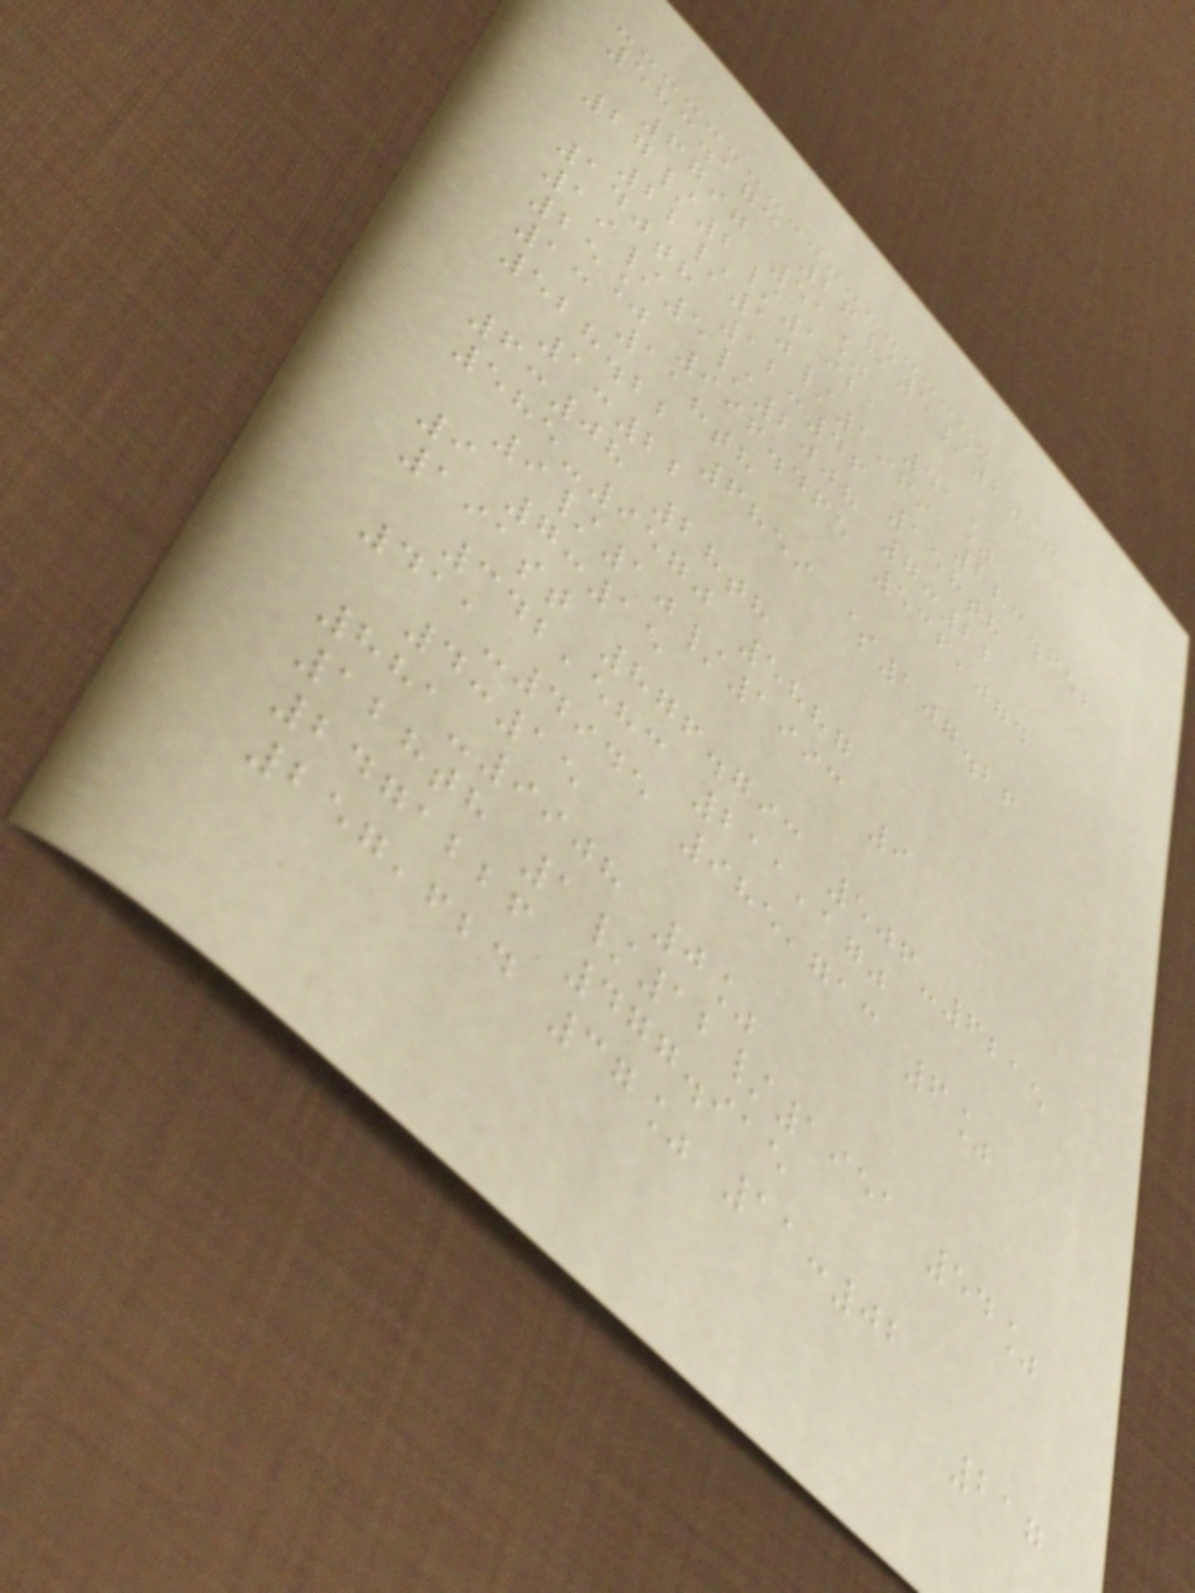583.173 26/5/2013
6797 51%
27/2/1921 41%
22/10/1969 283.652
140th 12:46 158th
19/5/2008 7:22
25% 996.465 536,074
13 118th
528.22 6859 $107.26
1:22
6:08 28th
585-9570 5887
9/10/1993 9
9 7:15
191st 876.793 506-6215
342,583 211,170
411-4945 985,713 6%
4:15
881-9908 0%
128th 1/12/1951 54%
2471226 477.915
257,624 37% 11:02
217
